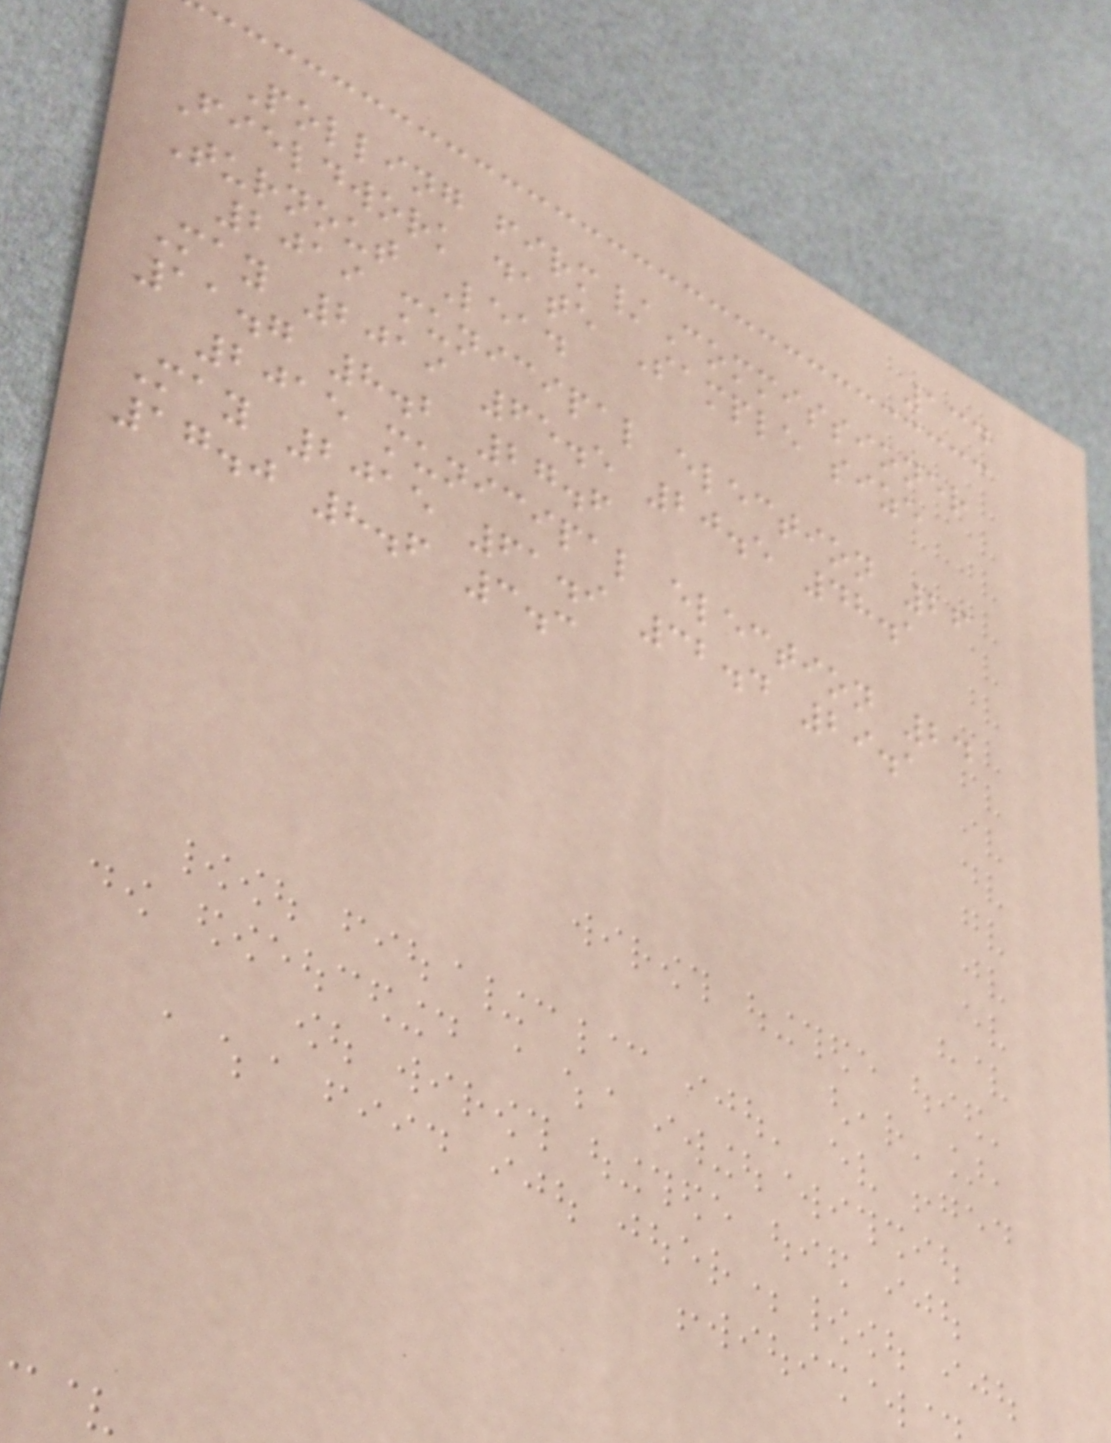134
Polling firm/Commissioner
Fieldwork date Sample size
Turnout Lead
2019 municipal election 26
May 2019 65.5 20.5 48.1
11.7 8.2 27.6
2015 municipal election 24
May 2015 61.9 32.4 29.1
17.0 8.6 3.3
